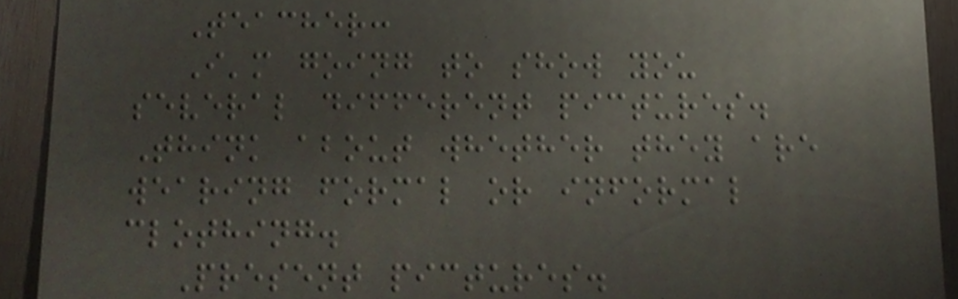Teacher:
I'm going to show you
several different pictures.
Think about whether they are
wearing formal or informal
clothing.
Present pictures.
